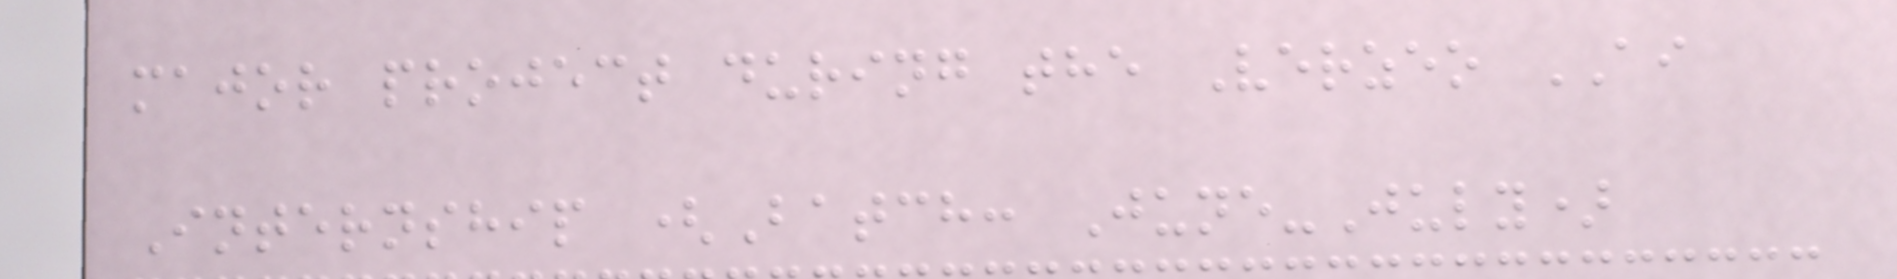major project during the Verzeo AI
Internship (Batch: June-July)
